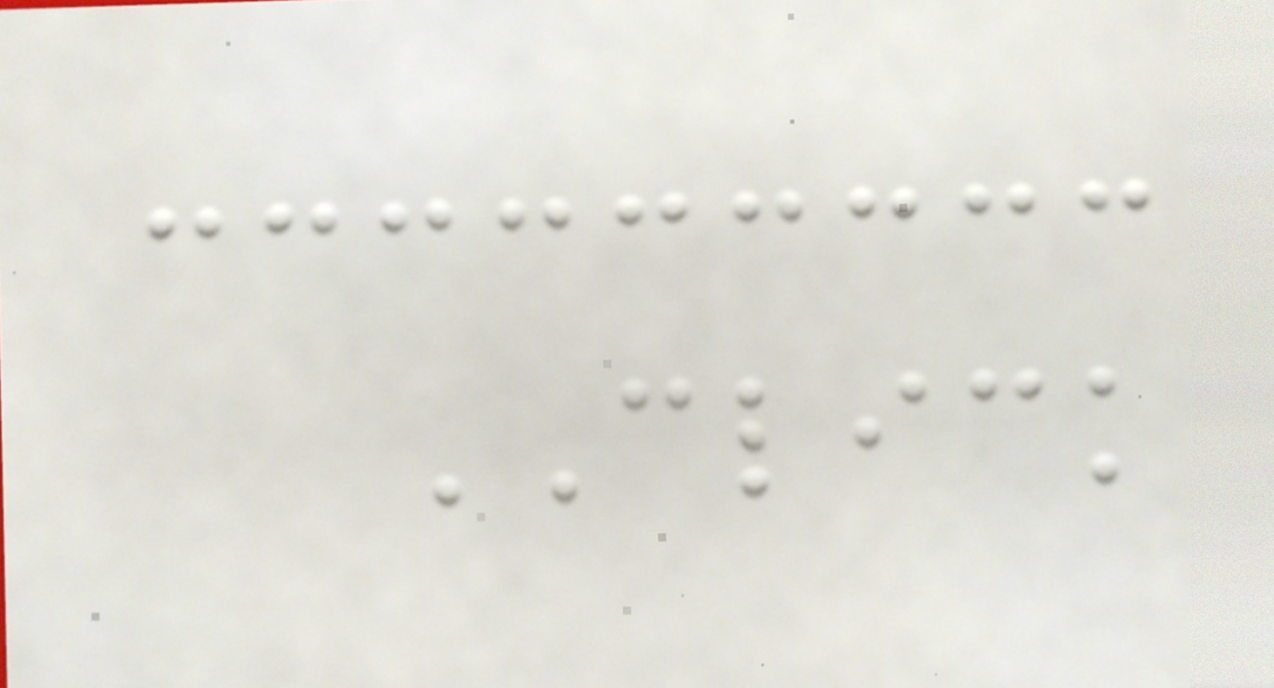CLICK
